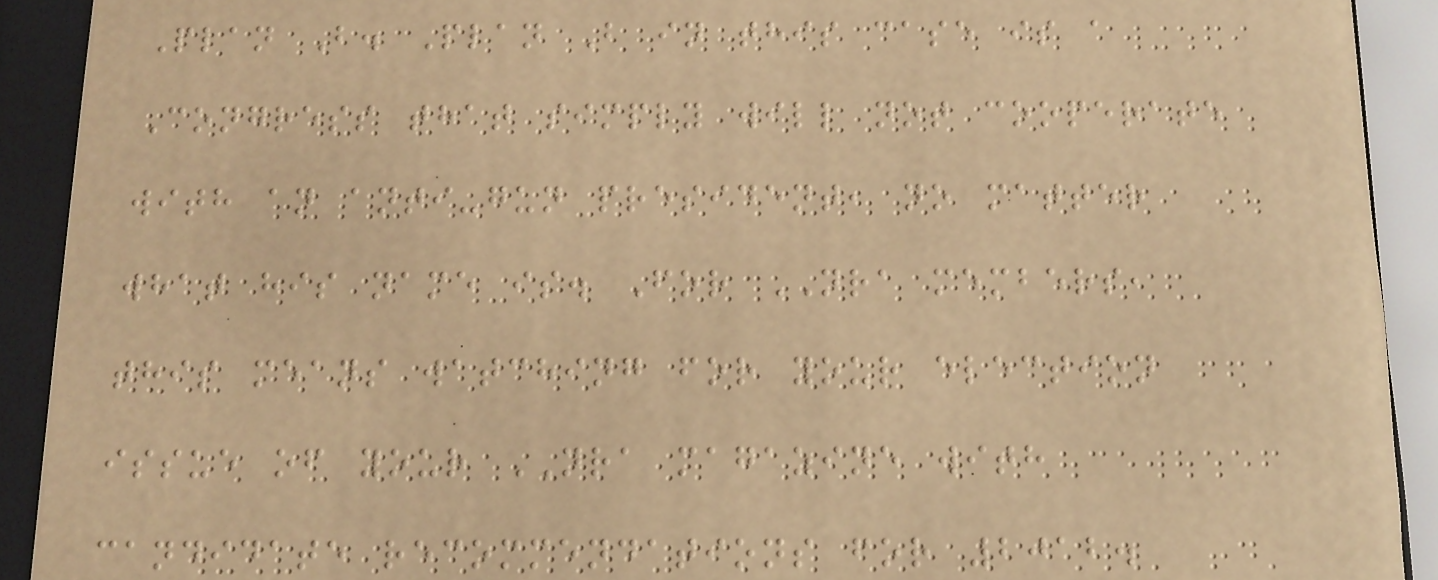Plan B. Plan B in this case is a
Congress that simply will not cooperate
with an anti-gun president, no matter
what his name is. For NRA members,
this means watching for your election
issue of your NRA magazine with
candidate recommendations for 2012.
